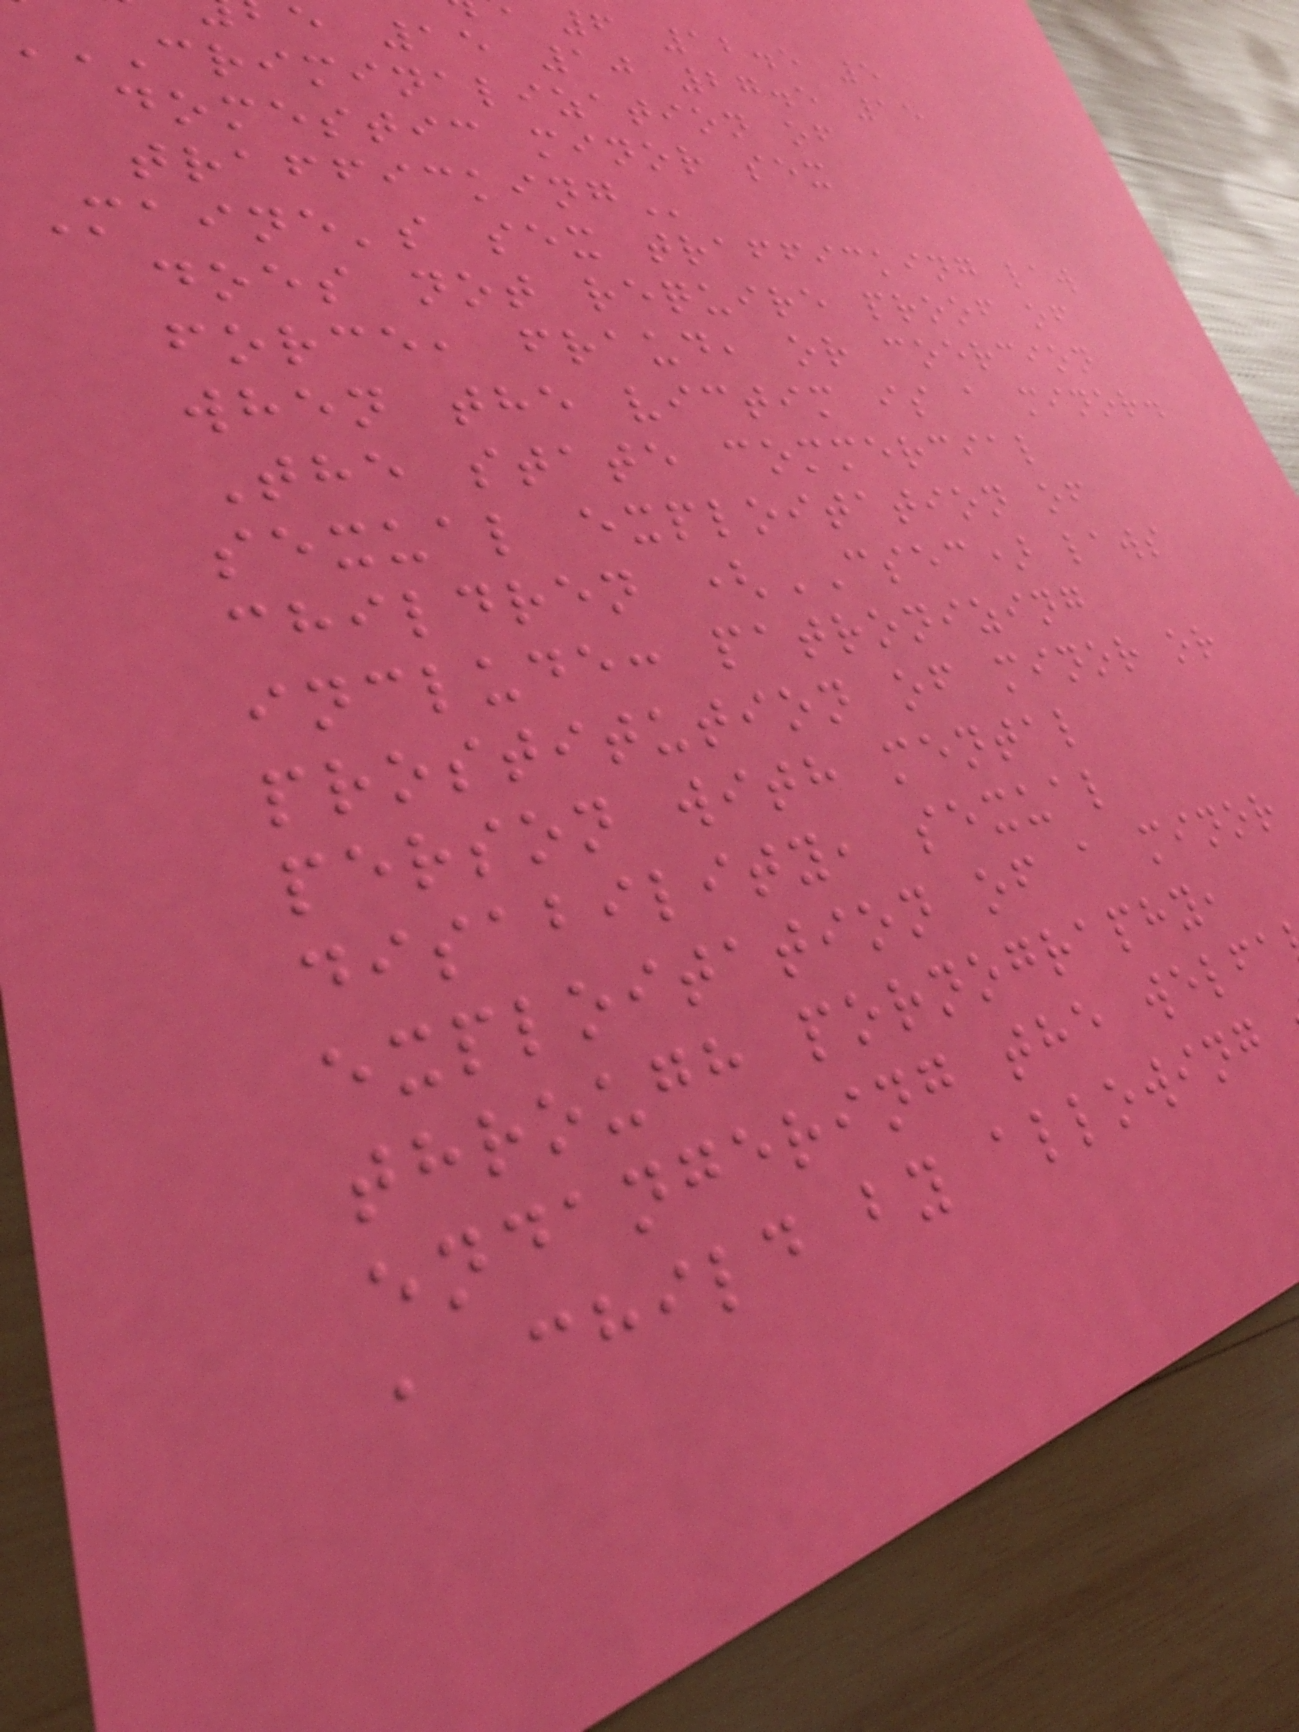6 12.5 5
e 15 10 27.5 15
CRIMINALIZATION of
domestic minor sex
Maine's sex trafficking law
does not require proof of
force, fraud, or coercion
when the victim is a minor.
The state commercial
sexual exploitation of
children (CSEC) laws
include: patronizing
prostitution of minor or
person with mental
disability, sexual
exploitation of a minor
through pornography,
endangering the welfa
a child by allowing
